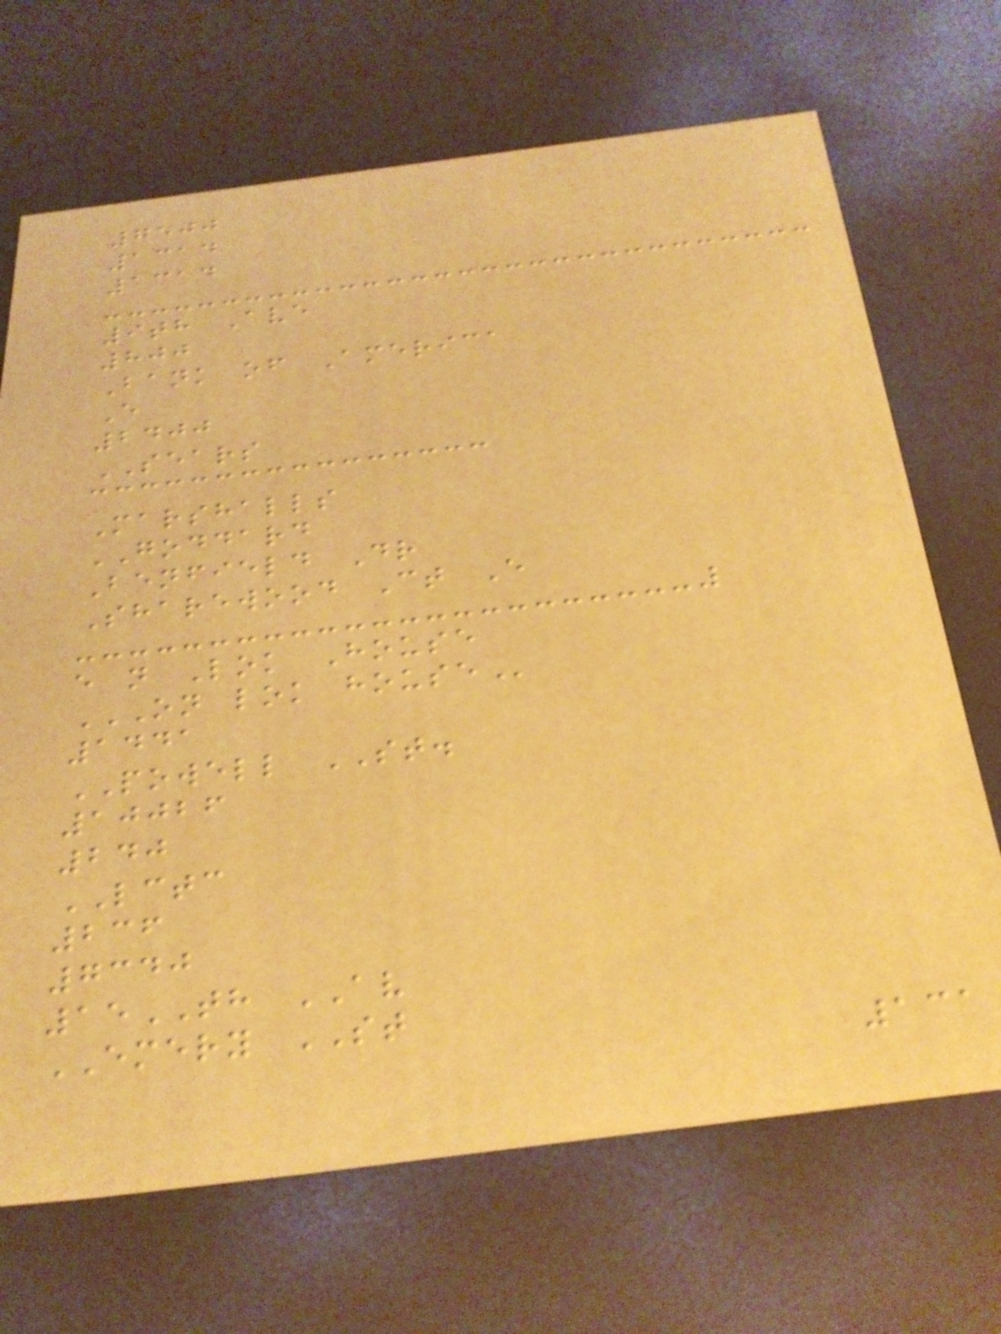7500
1314
1314
9th Ave
800
Bank of America
E
2400
SEARS
Marshalls
GODDARD
Benfield Dr
Sharewood Ct E
e n Lok House
ON LOK HOUSE
1441
POWELL ST.
10026
240
LCTC
236
7340
15TH AV
EMERY ST
131
